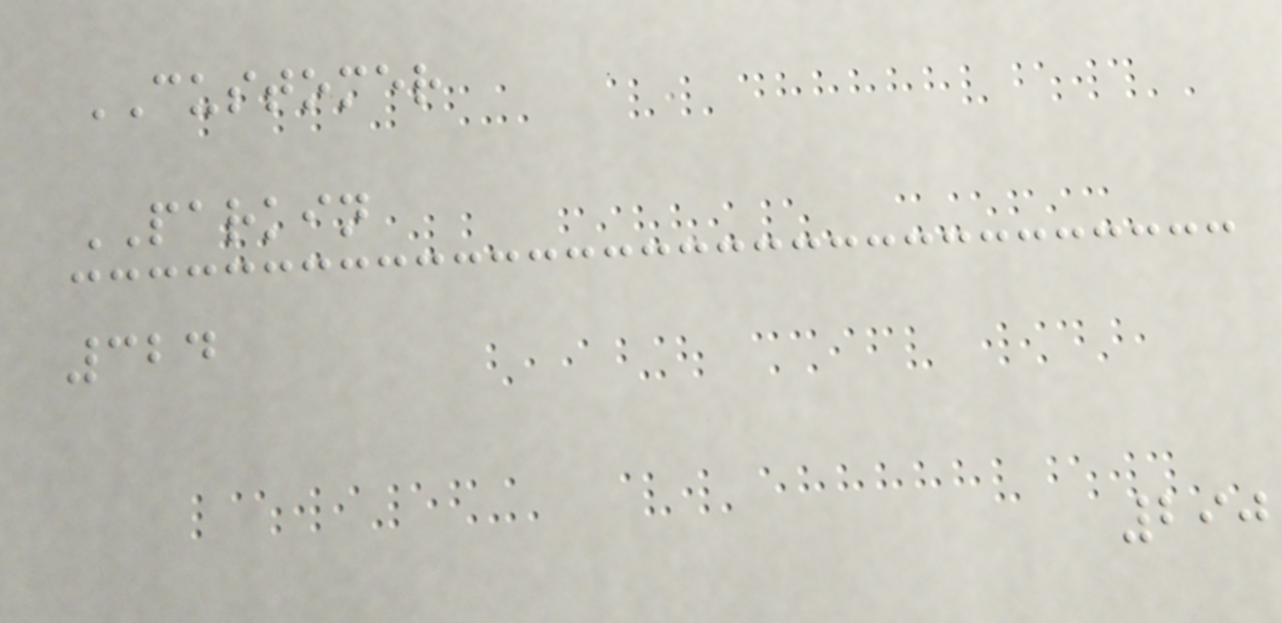CUSTOMER
PARKIN
324
290
